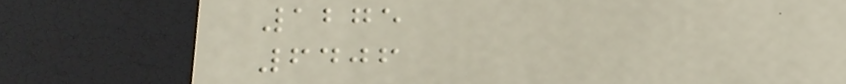1275
6406
